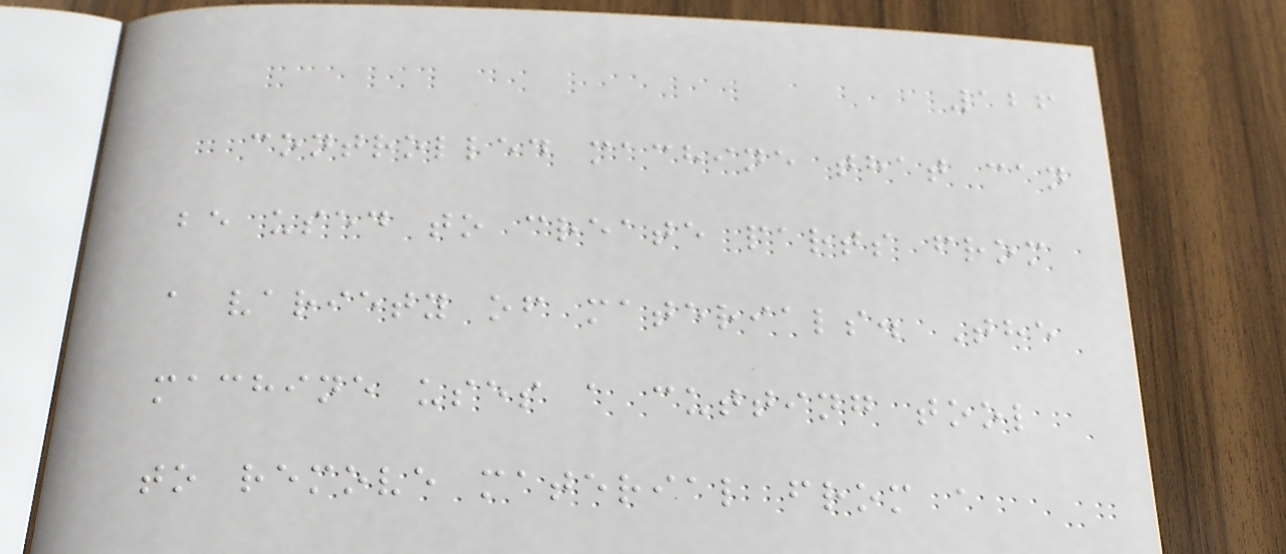126
controlled machine that can
be used to create parts from
a variety of materials. The
machine uses a cutting tool
to remove material from a
